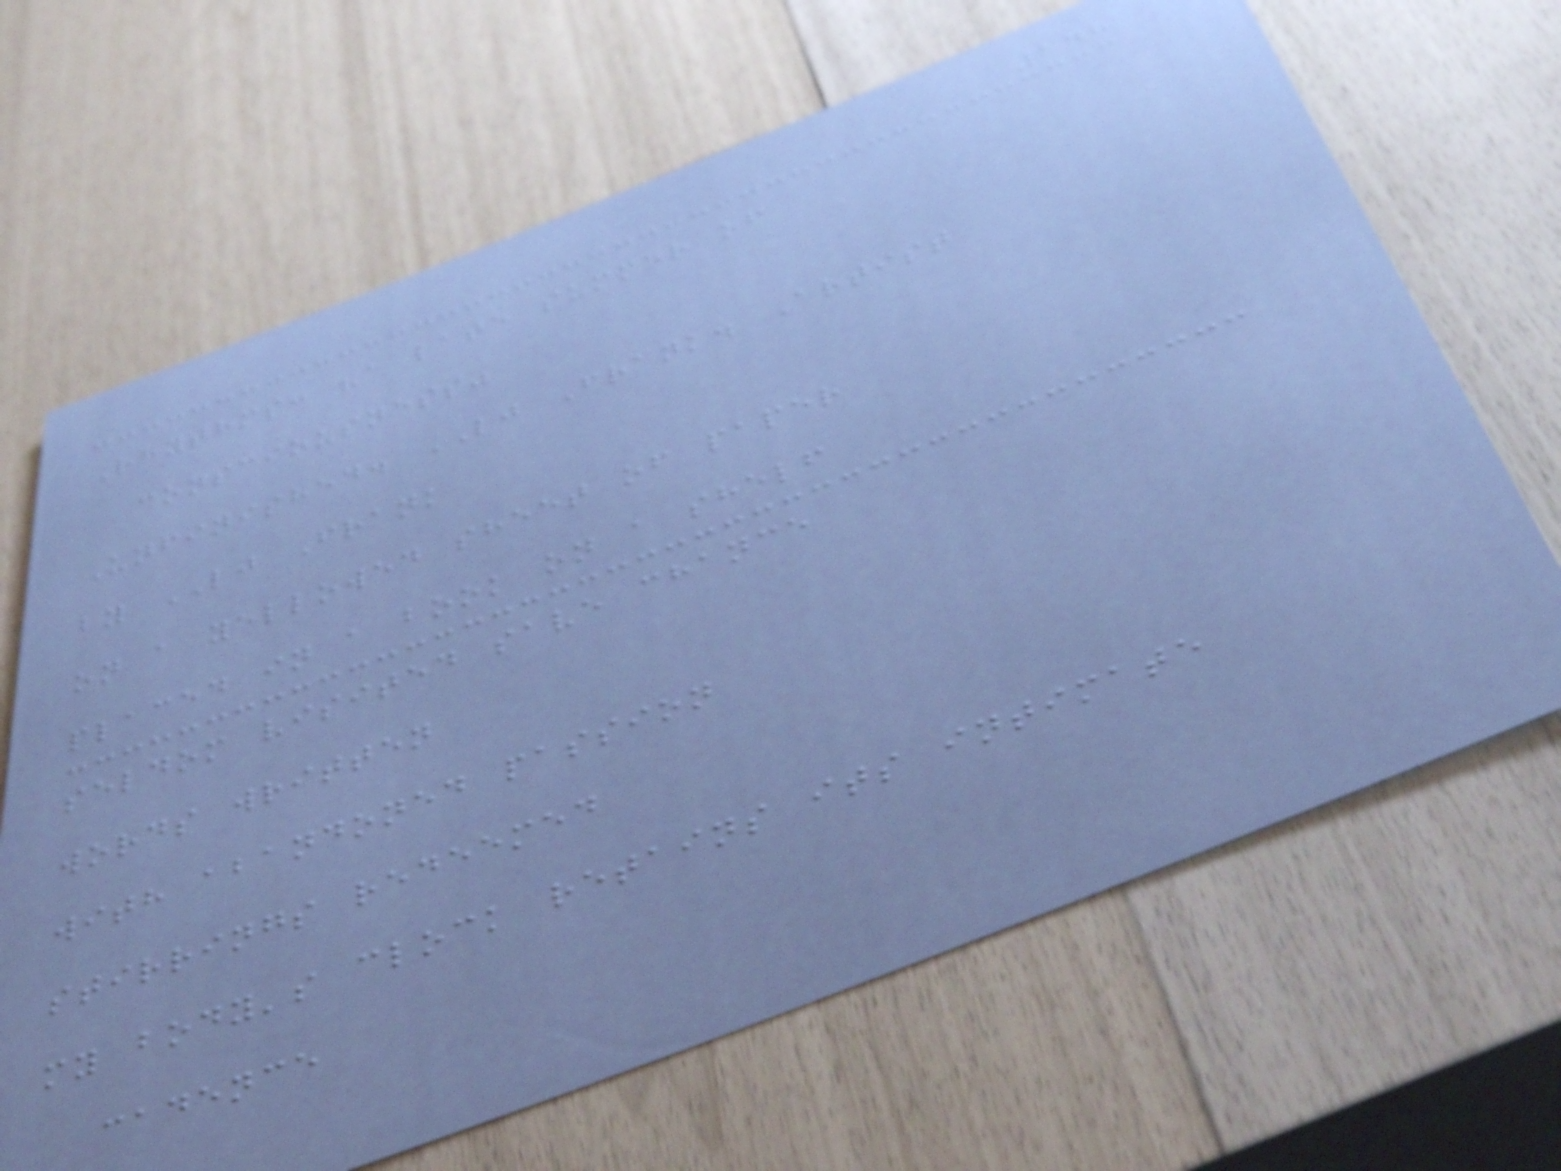148
Rhythms: "a late summer of
consciousness"
Unfinished. LJ Frank. Artist
by LJ Frank
on a yellowed sheet of paper
placed in a book on a shelf
seldom visited save chance
words written
with abandoned passion
stirrings redeemed
my body's clock retains its intimate
cadence
